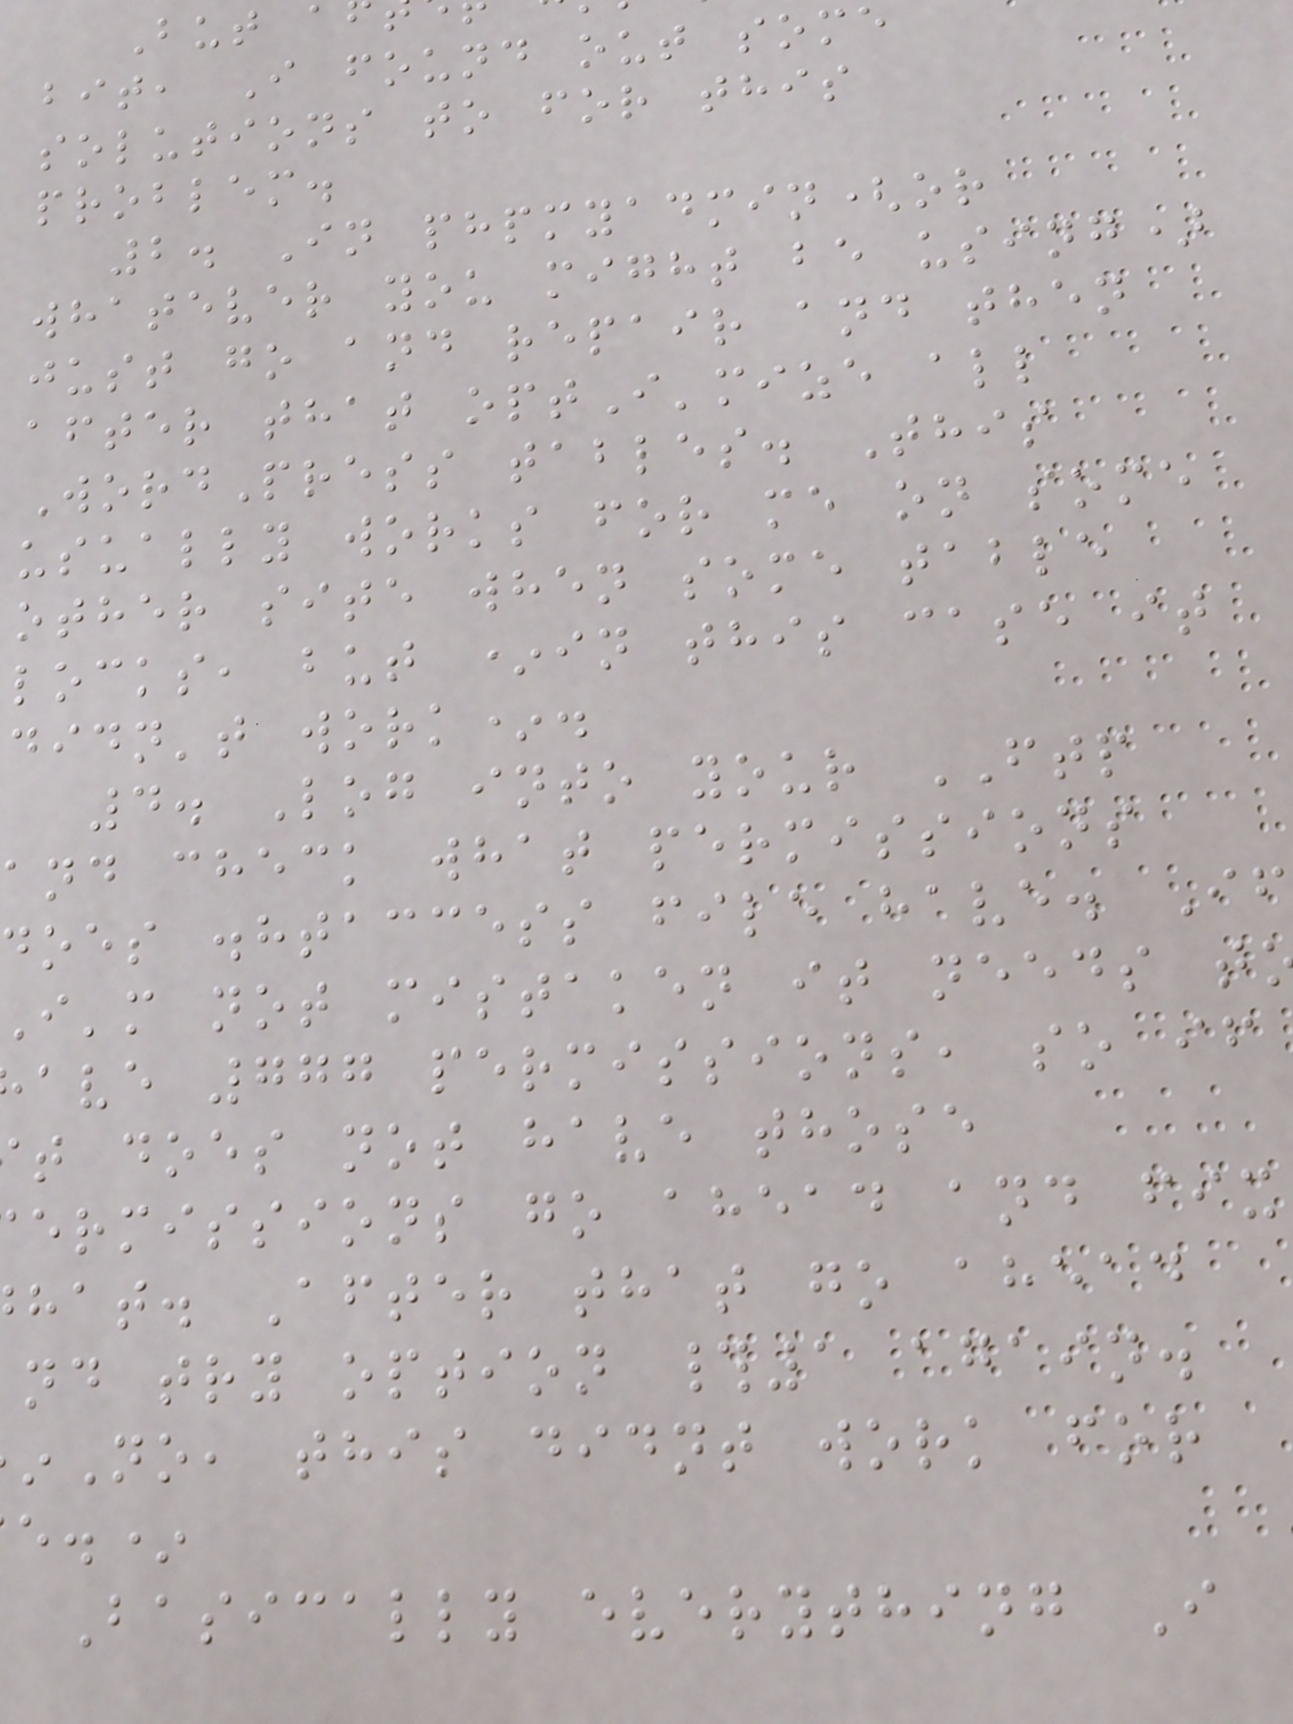bit, I found out some
solutions to for this
problem.
2. In phpmyadmin(or
whatever you might be using)
just go and repair and then
after that optI'mize all
WordPress tables. This
usually works for me on some
other site when some table
locks, but *in this case it
didn't work*.
4. Log into your FTP
and check what permissions
oes .htaccess file have. If
i'm not mistaken it needs t
ave 777 permissions, so if
t does not have those
ermissions go ahead and fix
hat. After that go ahead
nd try option #1 again.
No, this didnt work for
e.*
Basically everything I
